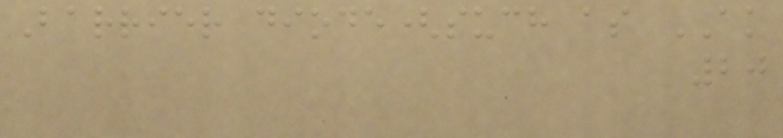Barrier diode(such as AK
20
